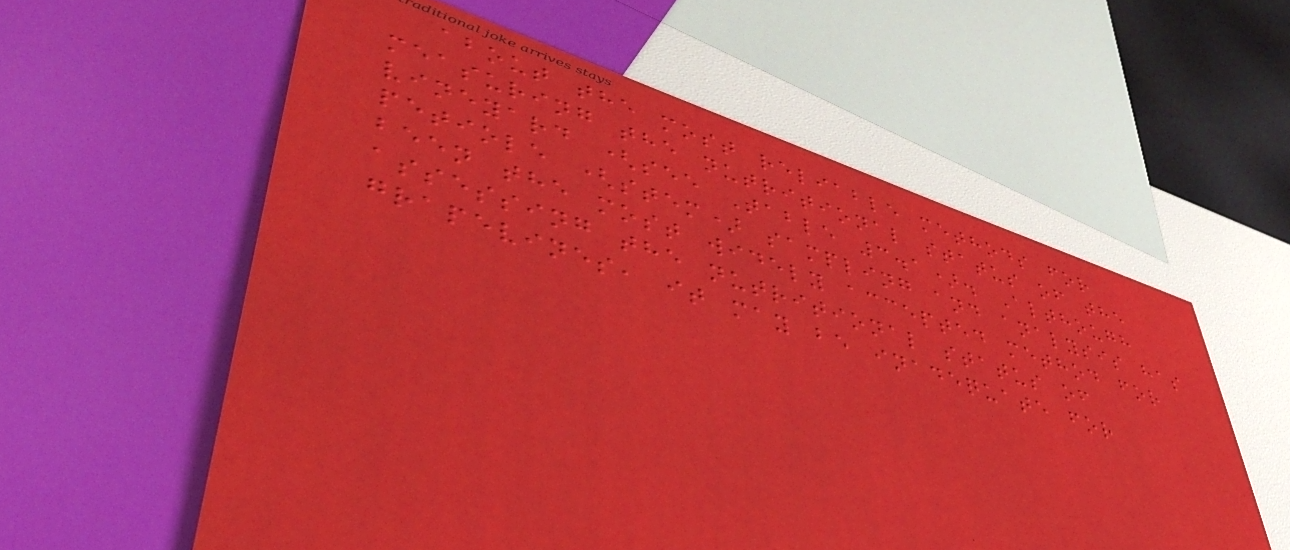about the most reliable methods for
measuring the nutritional status of the
vineyard (see Table 3.1). Although
petiole (stem) sampling and analysis has
been the most widely accepted method for
assessing the nutritional status of
grapevines, it may be inadequate for
